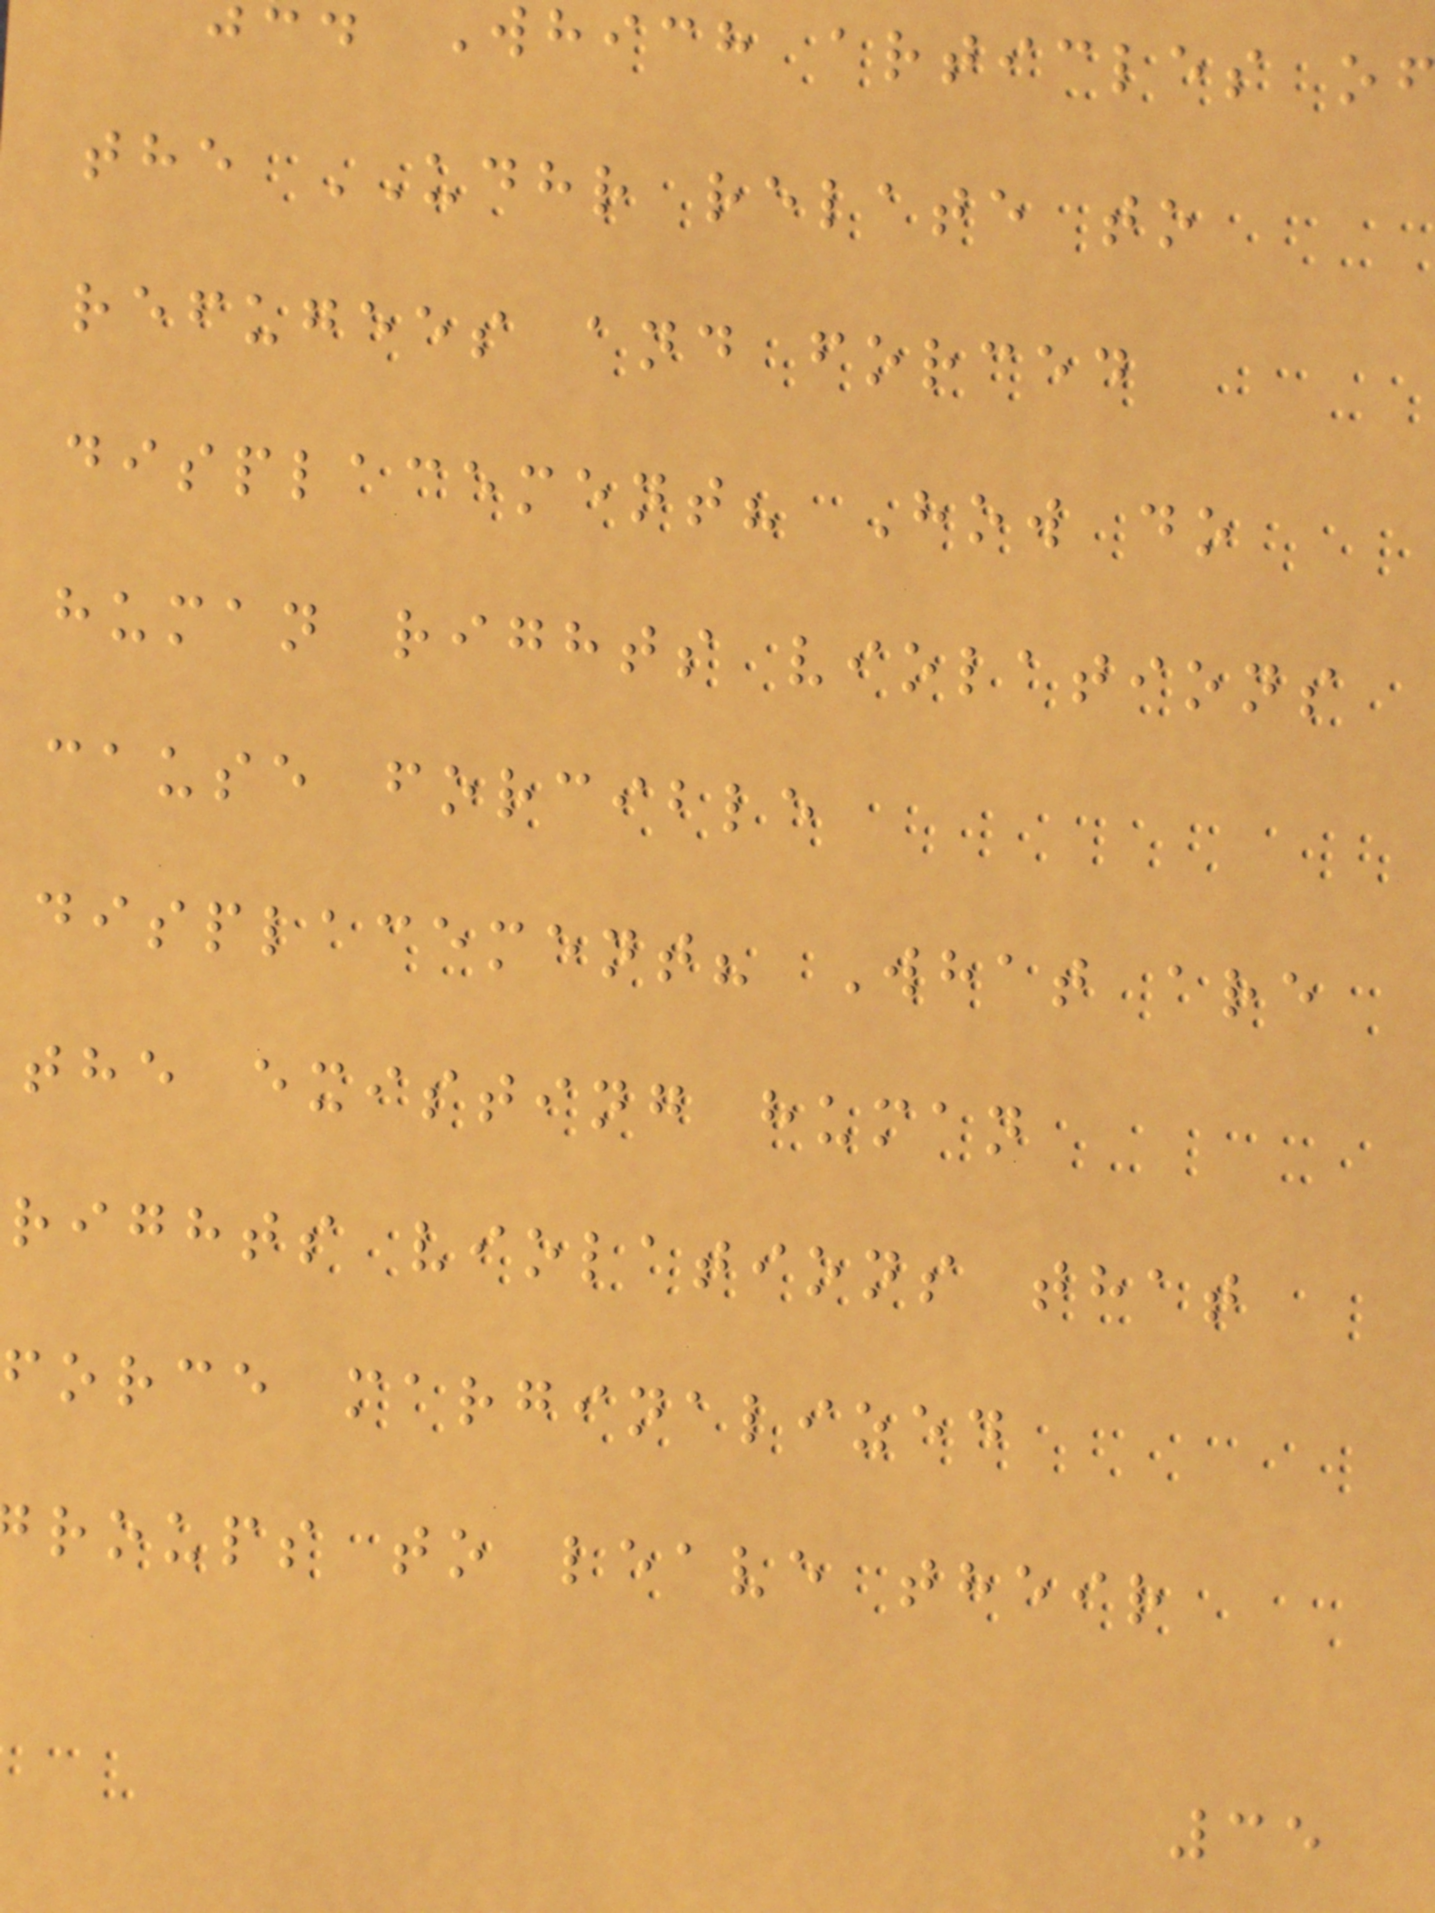which articles of
the UDHR relate to
refugees and forced
displacement? How do
human rights violations
cause forcible
displacement? What are
the existing human
rights violations that
force marginalized
roups to leave their
35
